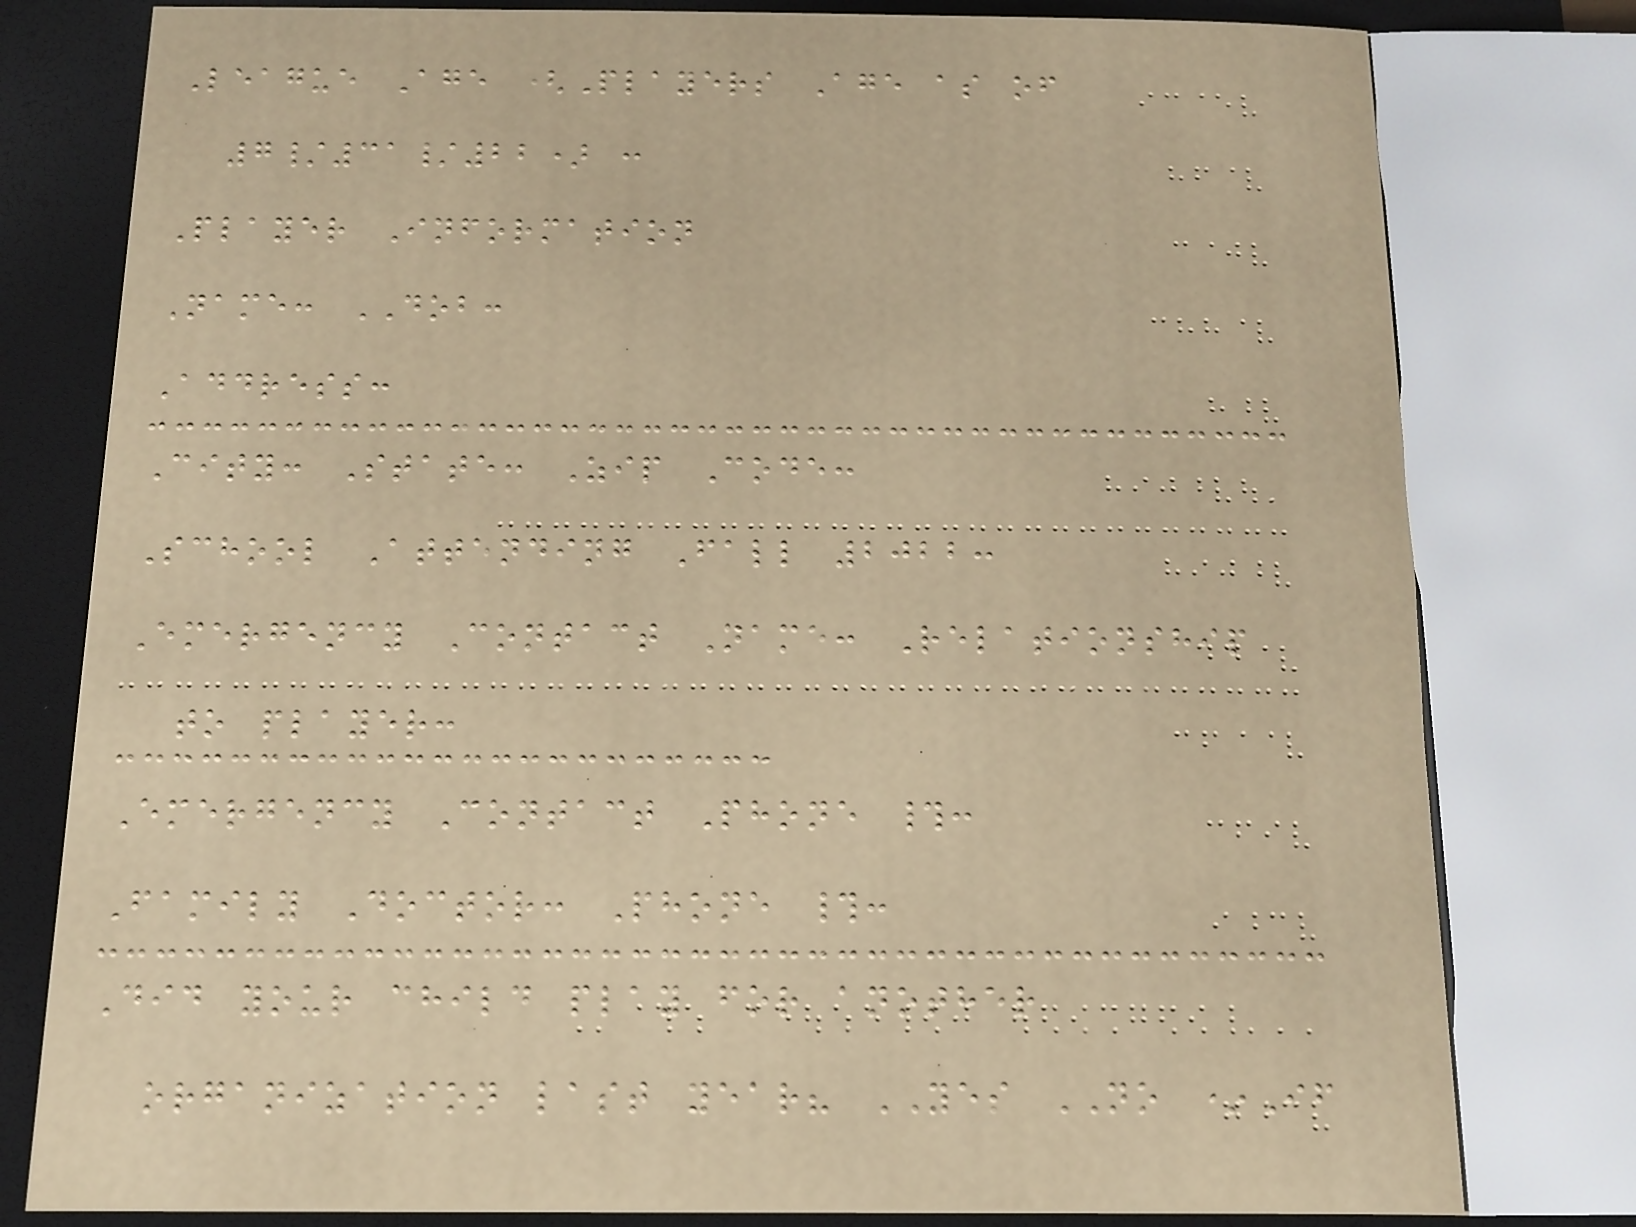League Age (Players Age as of
7/31/22) :
Player Information
Name: DOB:
Address:
City: State: Zip Code:
School Attending Fall 2022:
Emergency Contact Name: Relationship
to player:
Emergency Contact Phone #:
Family Doctor: Phone #:
Did your child play for another
organization last year? YES NO *If
